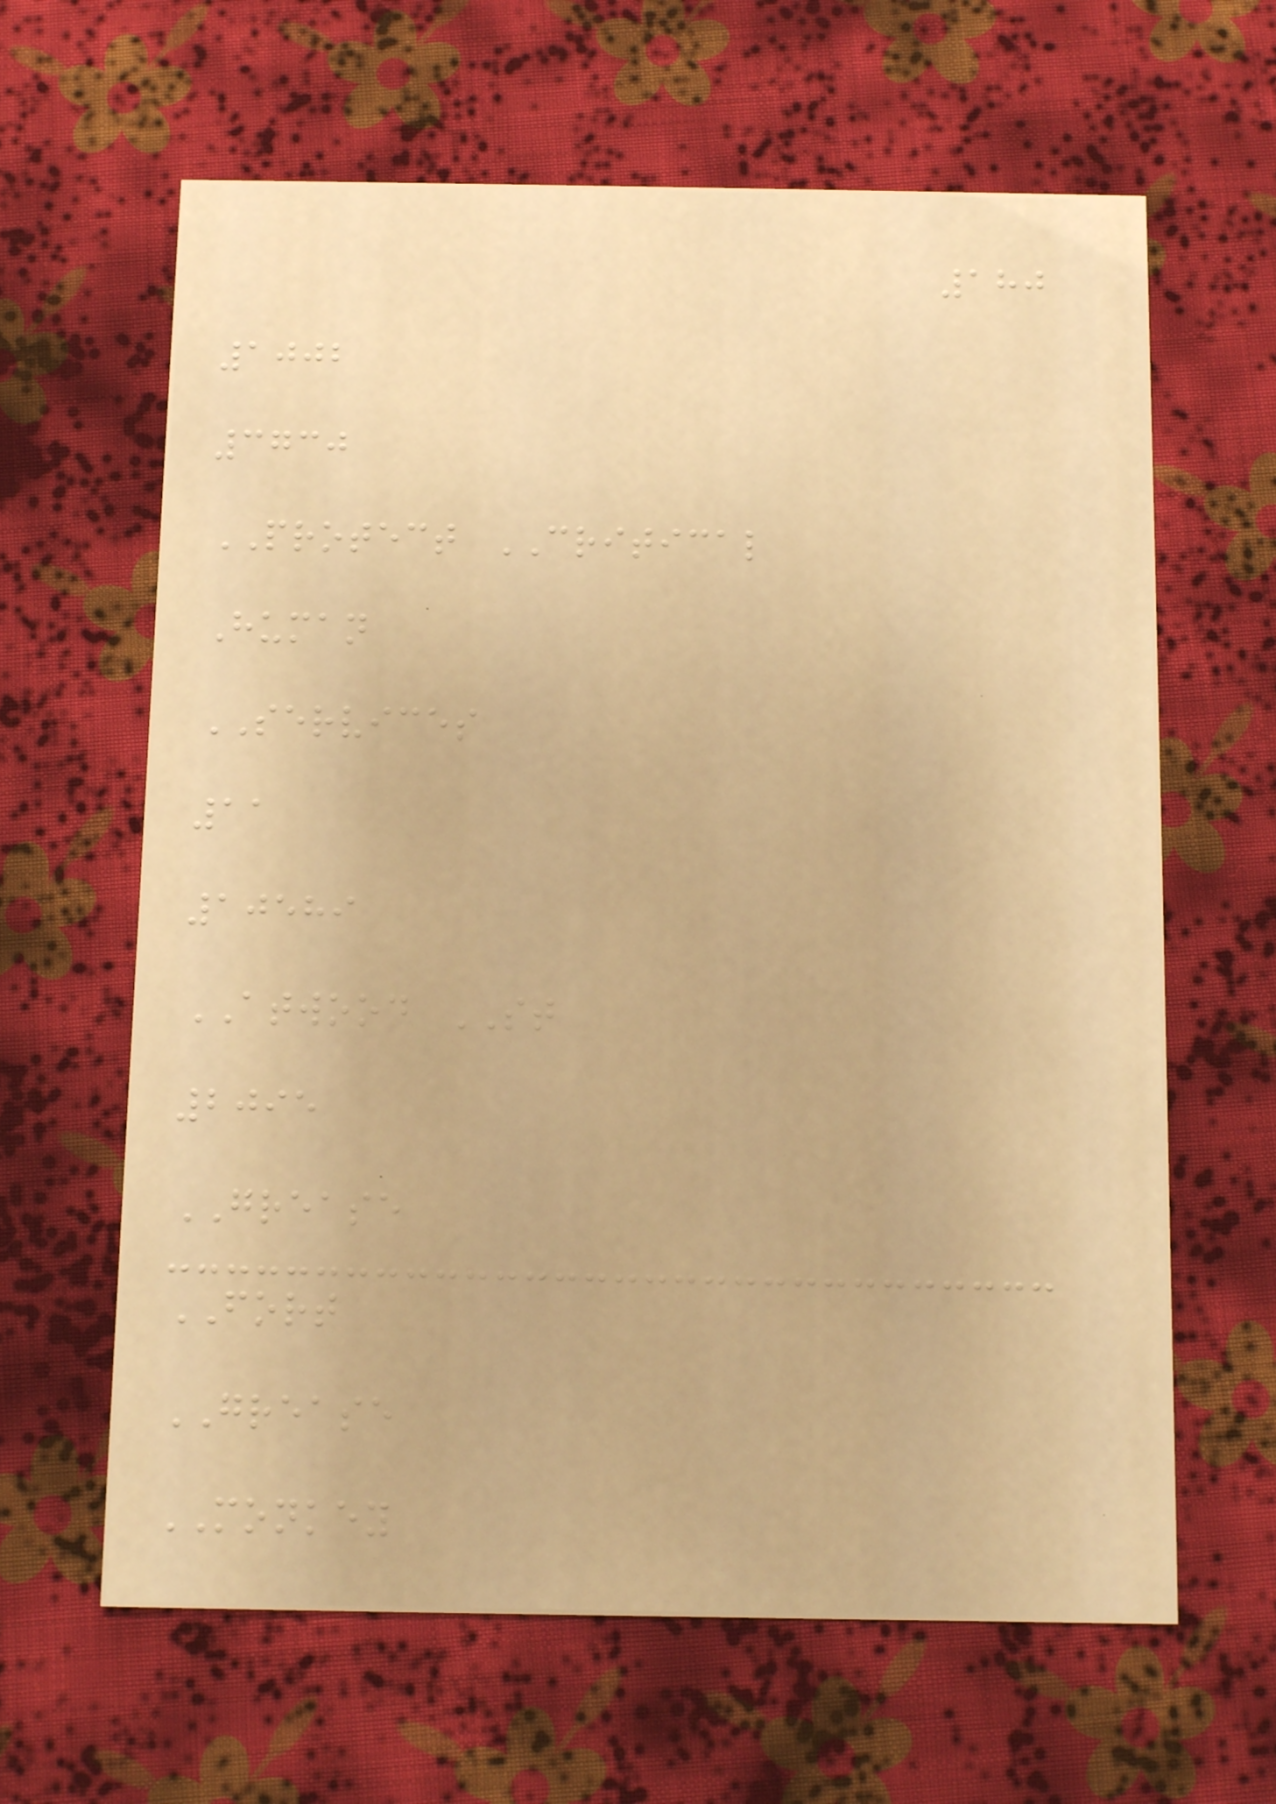180
1002
3730
PROTECT CRITICAL
Human
SERVICES
11
10589
ATWOOD ST
2095
GREASE
FORT
GREASE
MONKEY
